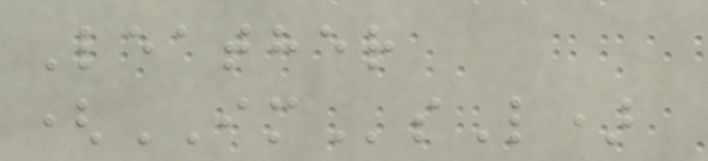Leather
(IMsL)
